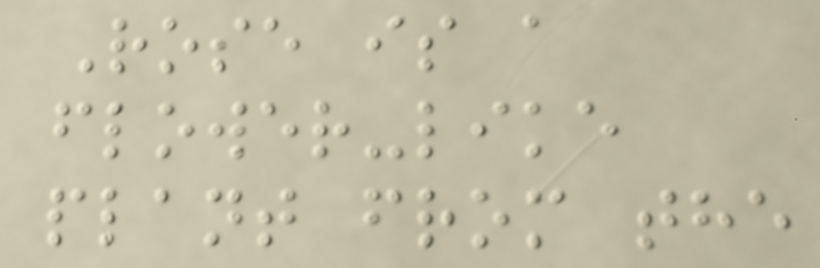Rose is a
flower-like
plant from the
